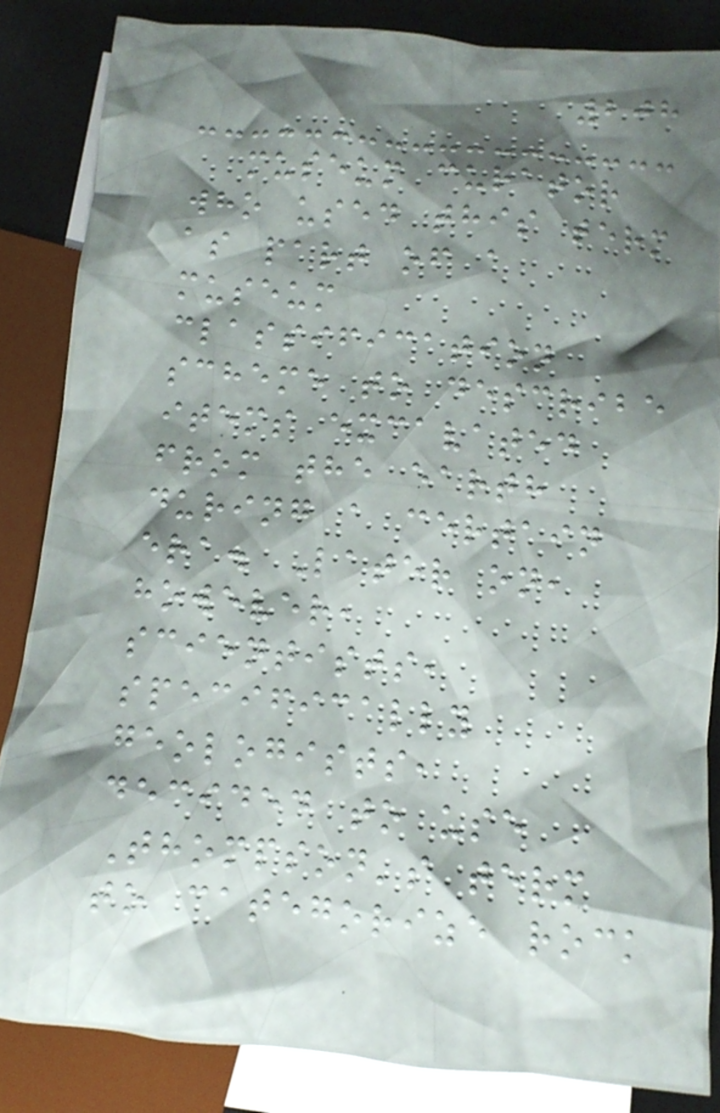208
museum curator
who used this term
as part of a
museum
classification
scheme to describe
items excavated
from the earth
during a certain
era. Later on,
however,
scientists,
specifically
geologists,
decided to use
Thompson's term
to categorize rock
